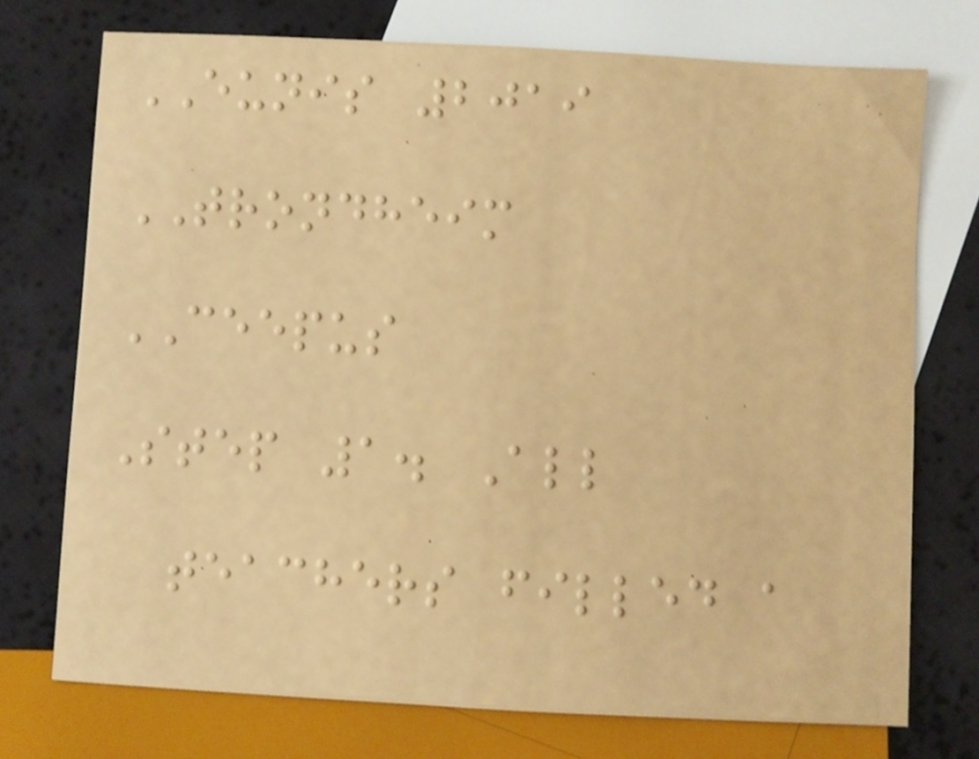EUNIS 2019
TRONDHEIM
CEEPUS
Step 1. All
teachers filled a
